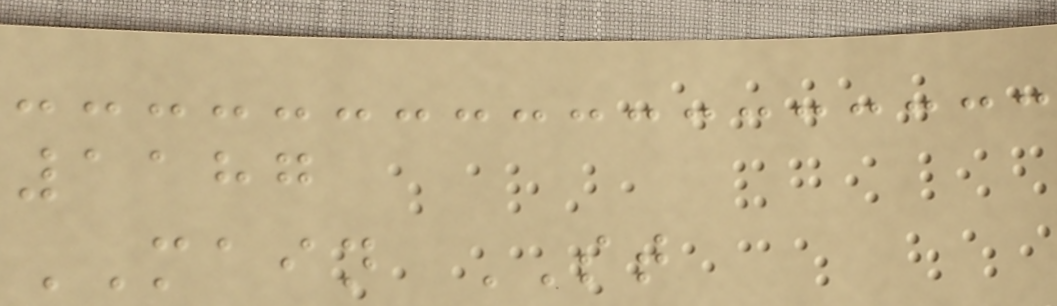1187
MAIN ST
